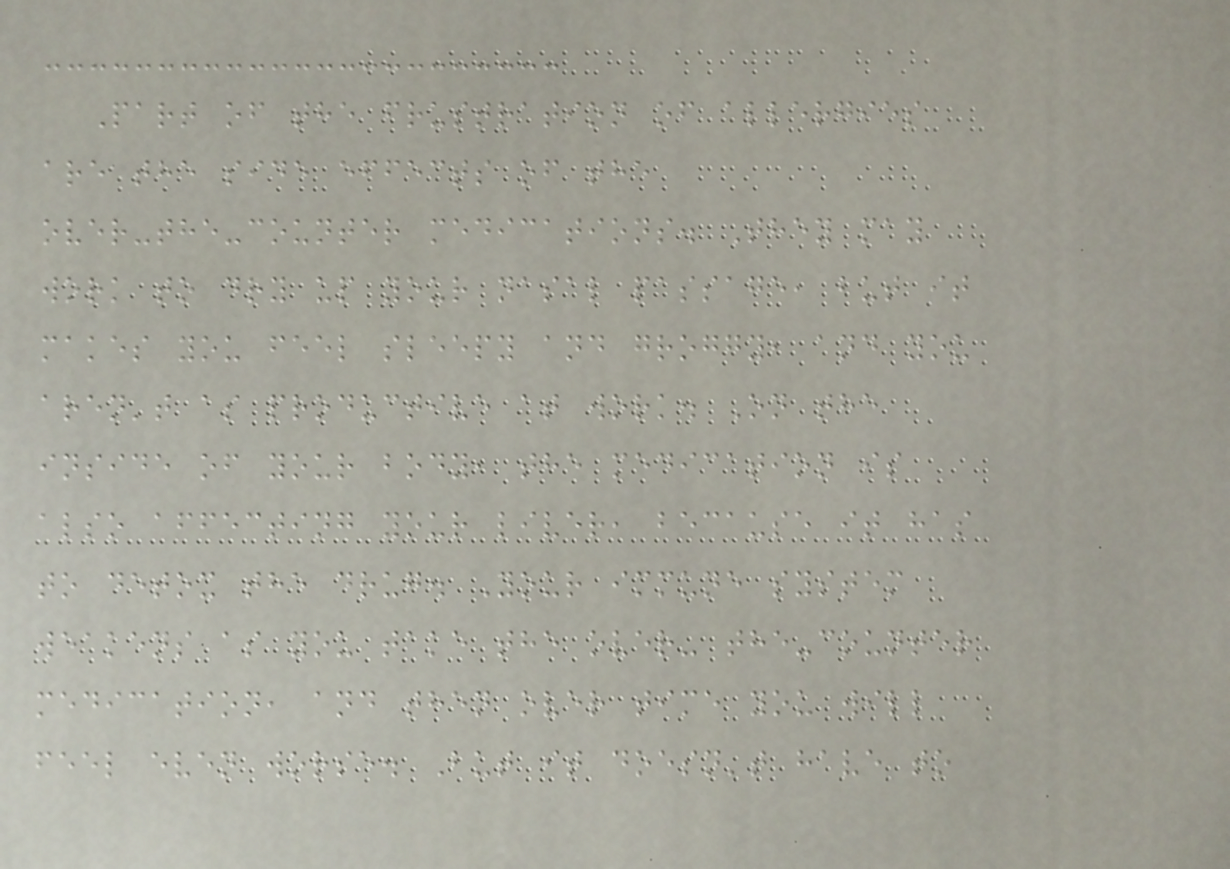Part of the frustration of allergies
are the side effects of the
over-the-counter medications. They may
work to dry up your nasal passage, but it
makes you feel sleepy and groggy, and you
aren't as productive at work. On the
inside of your body, the medication is
also affecting your liver, because it has
to detox the drug. Your immune system
weakens as you take the over- the-counter
medication, and then over time you will
feel even worse. But it doesn't have to
